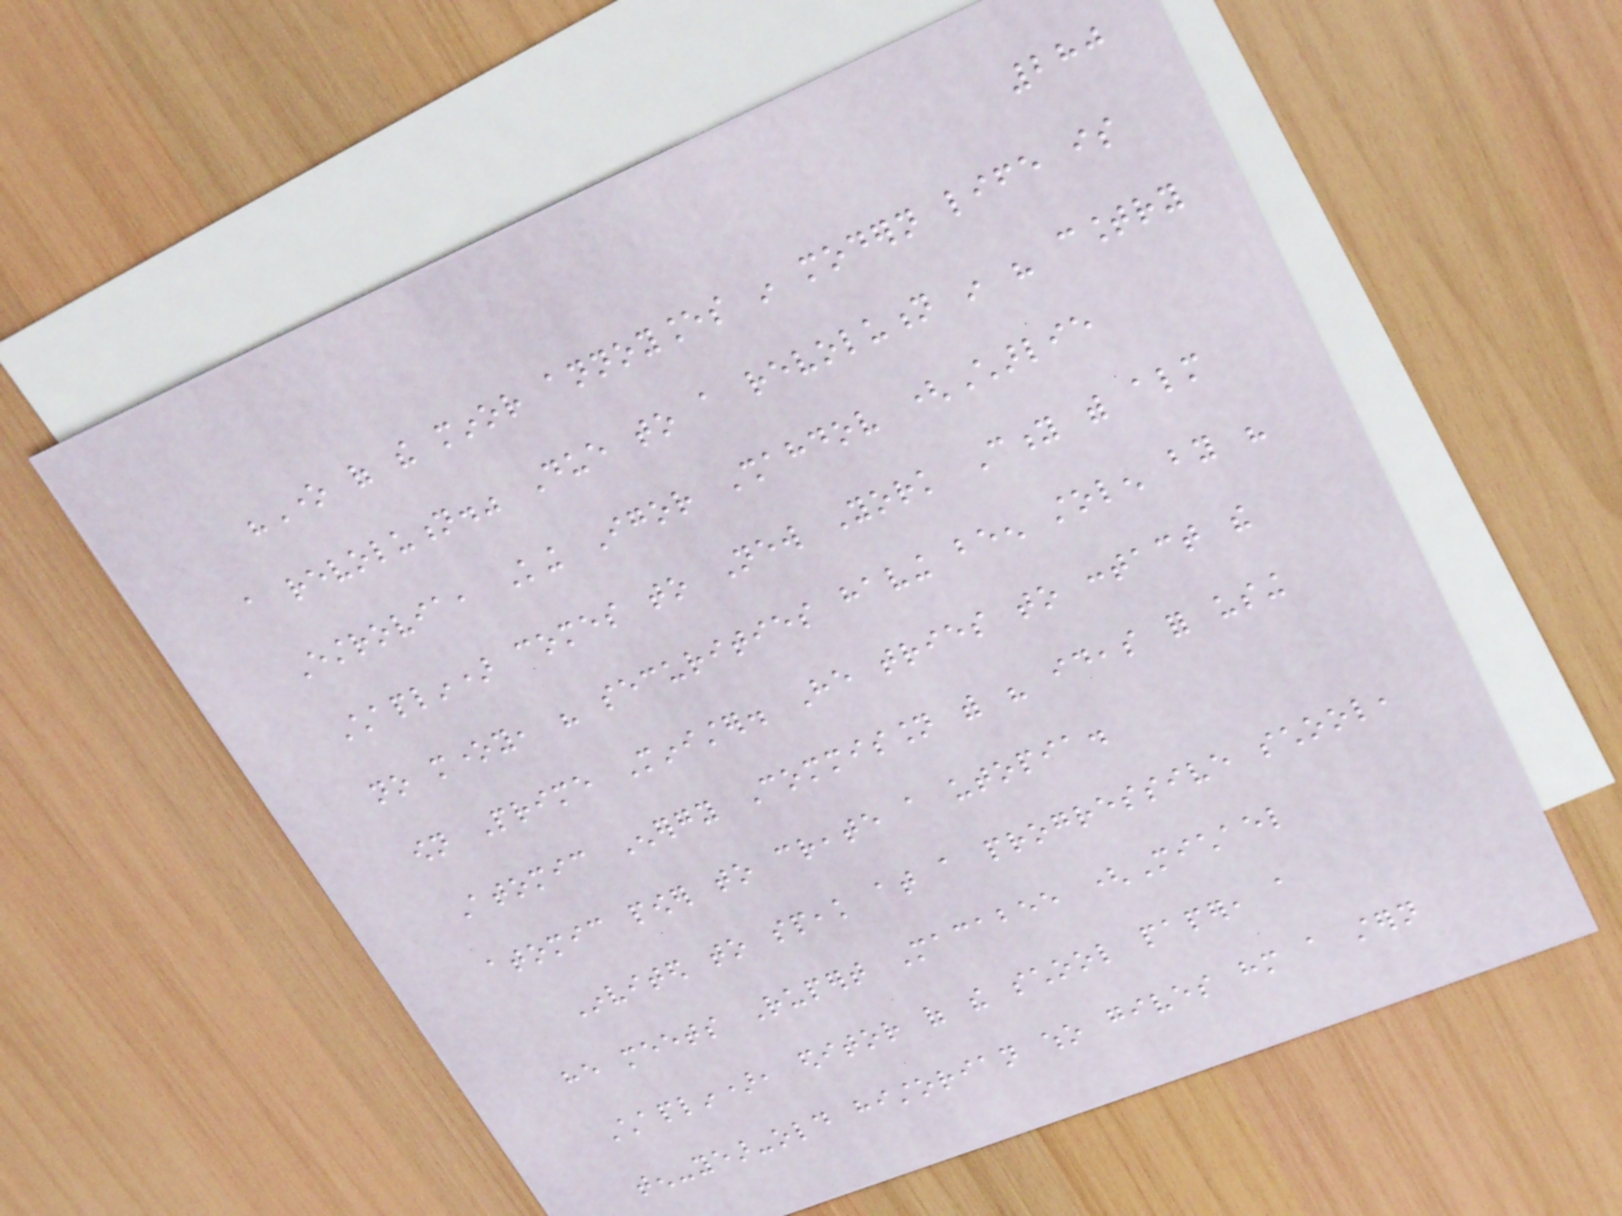280
"One of the minor annoyances in modern life is
a revolution." Due to a revolution in his country
Estrovia, King Igor Shahdov (Charlie
Chaplin) comes to New York City with almost
no money, his securities having been stolen by his
own Prime Minister. He tries to contact the
Atomic Energy Commission with his ideas for using
atomic power to create a utopia.
Invited to speak at a progressive school,
he meets Rupert Macabee (Michael
Chaplin), editor of the school paper, a
ten-year-old historian who gives him a stern
